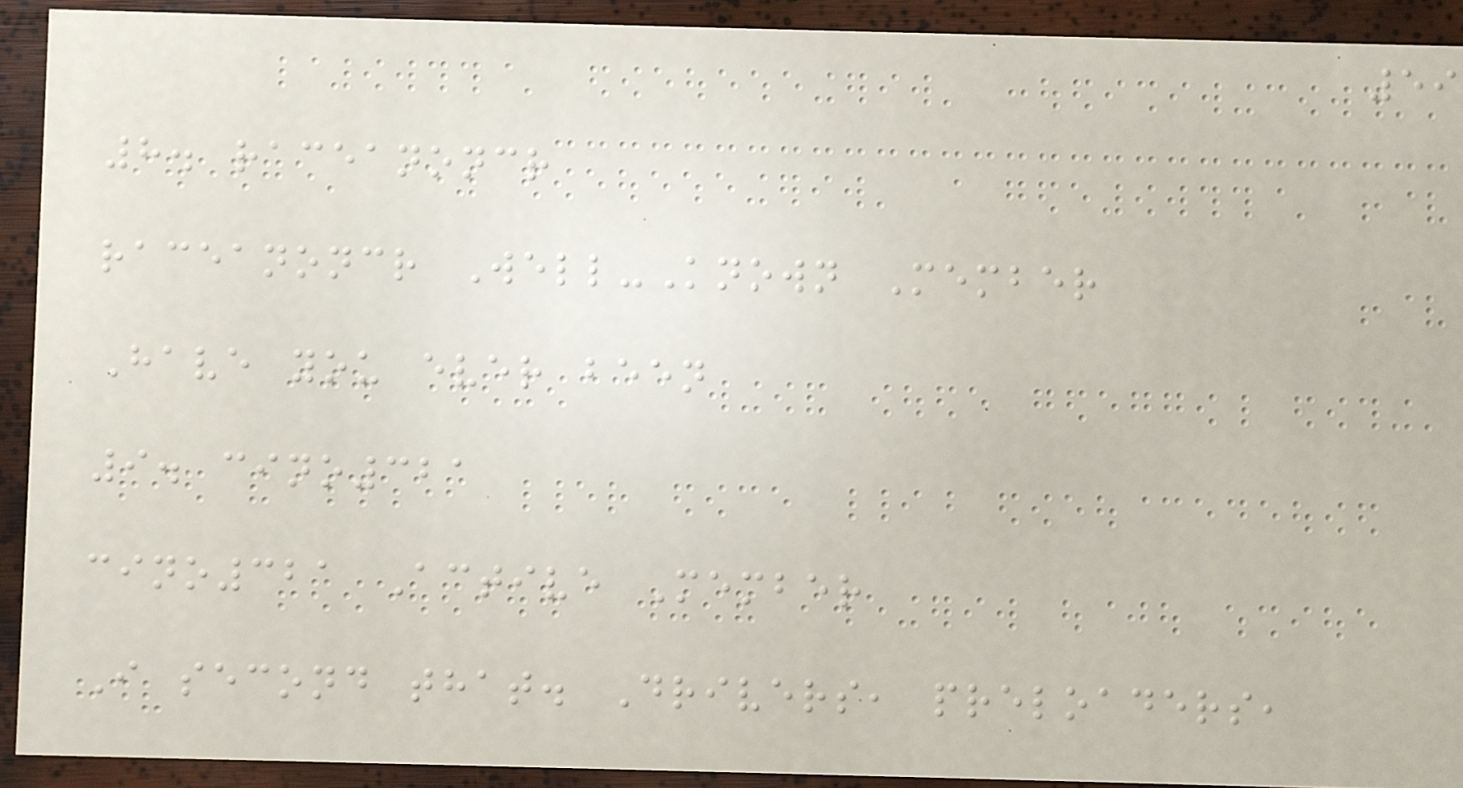59
8. raceanoncr
raceanoncr Well-Known Member
Have you ever been
9. cino321
cino321 Active Member
I second that. Drivers, preloaders,
